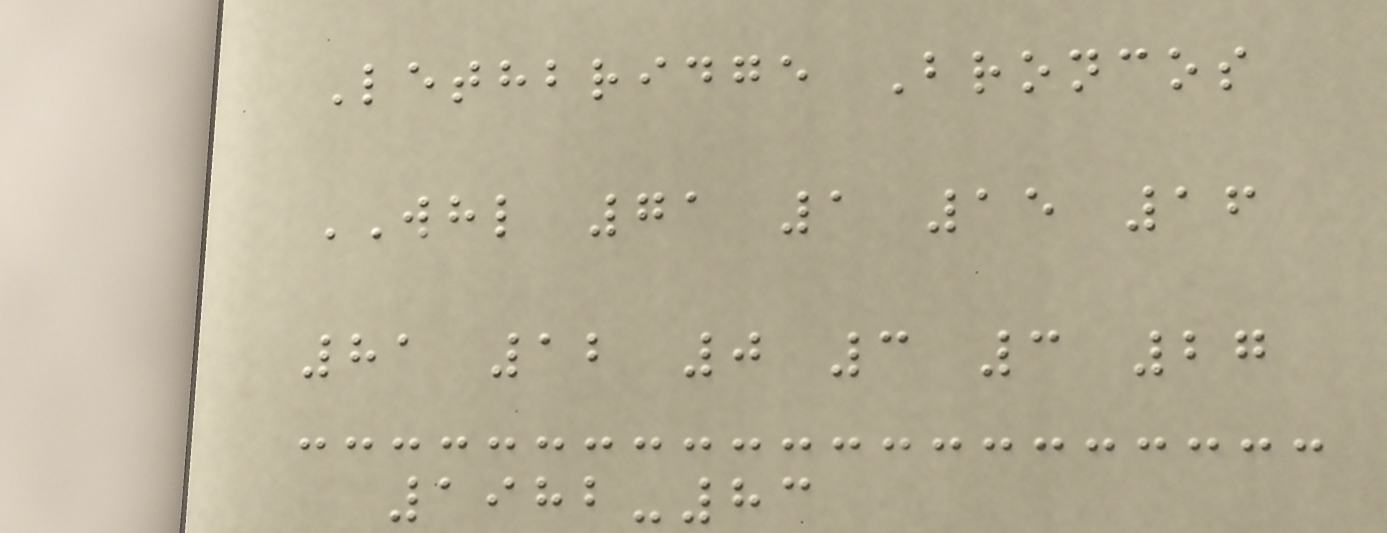Lethbridge Broncos
WHL 71 1 15 16
81 12 0 3 3 27
1982-83
